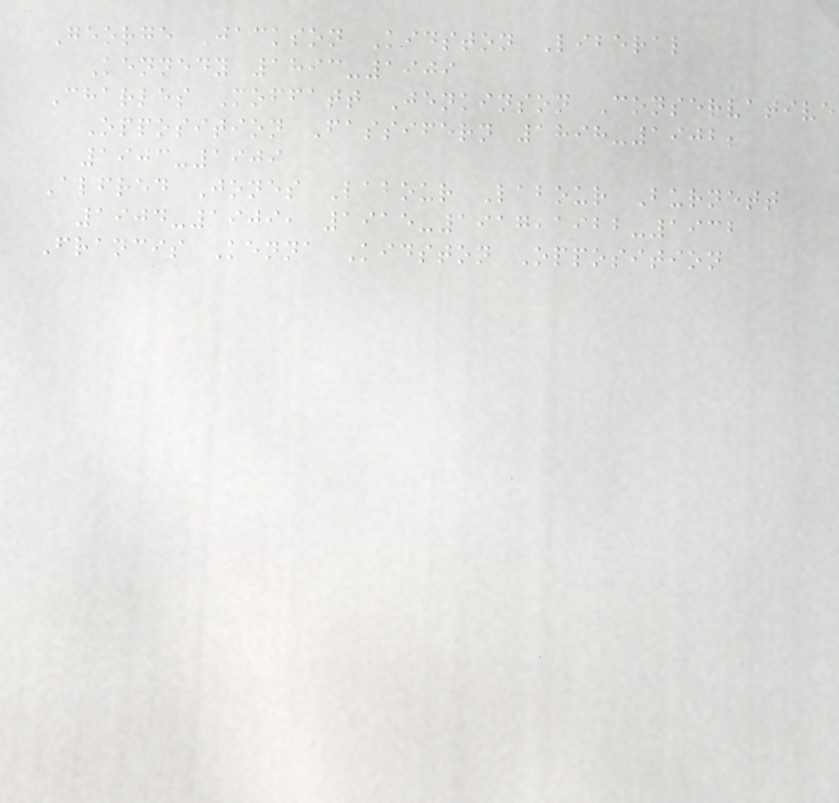George Jackson Kidston Liberal
Kennedy 1893-1909
Charles Moffatt Jenkinson Conservative
Opposition Fassifern 1898-1902;
1903-1909
Alfred Jones Labour Labour Burnett
1904-1909, 1915-1917,1922-1932
Francis Kenna Kidston Opposition
